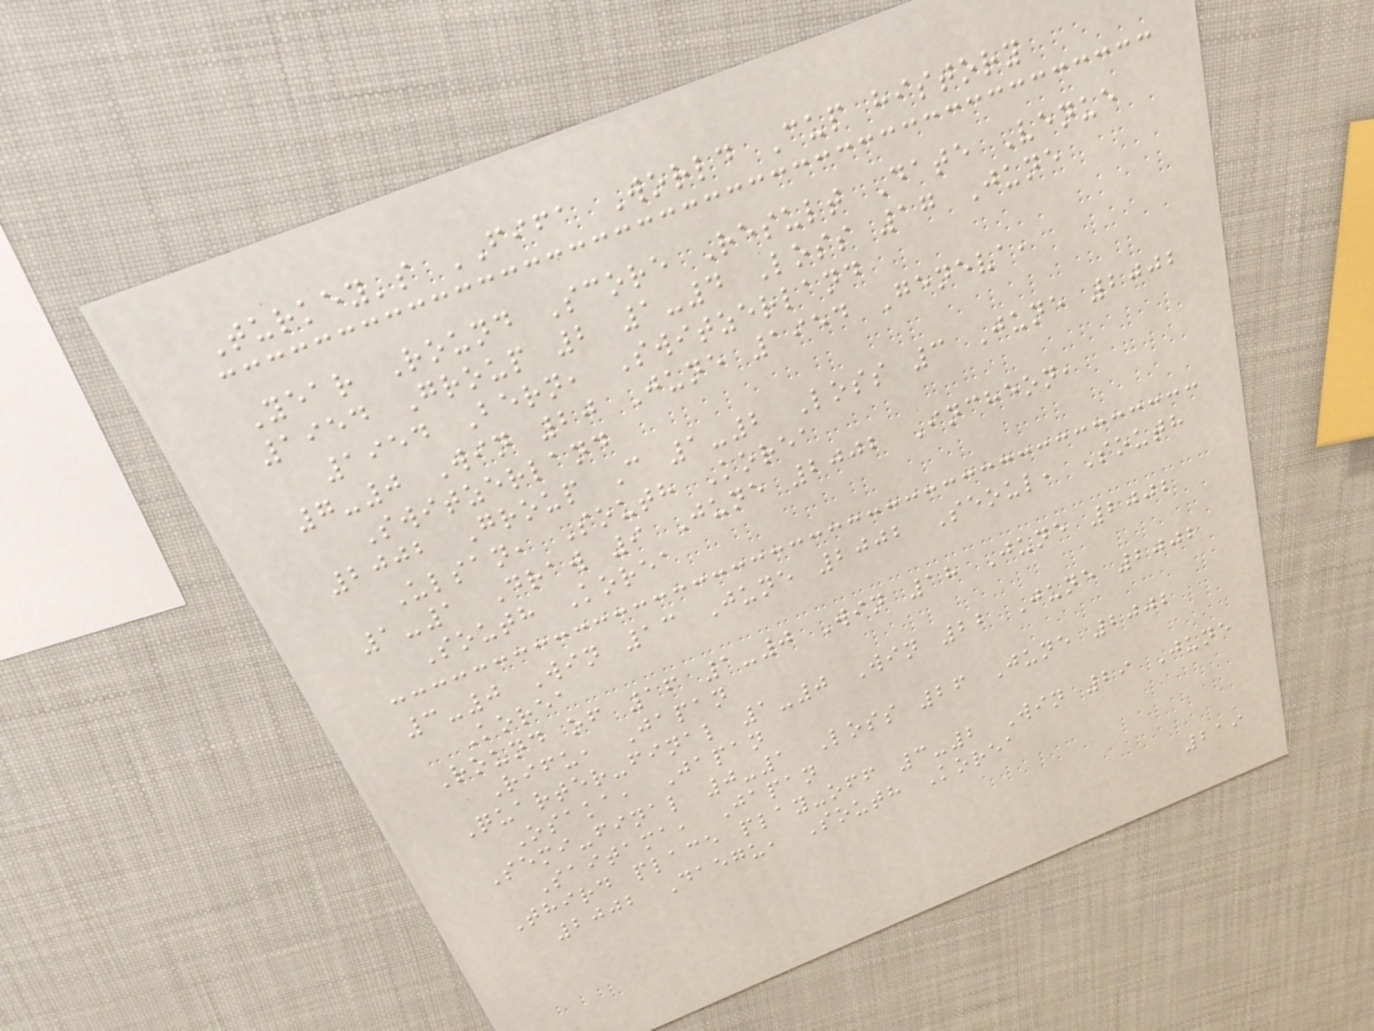Turkey's FIFA World Cup history
Year Round Score Result Date Venue
1954 Group 2 1-4 Loss 17 June
1954 Bern, Switzerland
7-0 Win 20 June 1954 Geneva,
Switzerland
2002 Group C 1-2 Loss 3 June 2002
Ulsan, South Korea
1-1 Draw 9 June 2002 Incheon,
South Korea
3-0 Win 13 June 2002 Seoul, South
Korea
Round of 16 1-0 Win 18 June 2002
Rifu, Japan
Quarter-final 1-0 Win 22 June 2002
Osaka, Japan
Semi-final 0-1 Loss 26 June 2002
Saitama, Japan
Third place play-off 3-2 Win 29 June
2002 Daegu, South Korea
219
